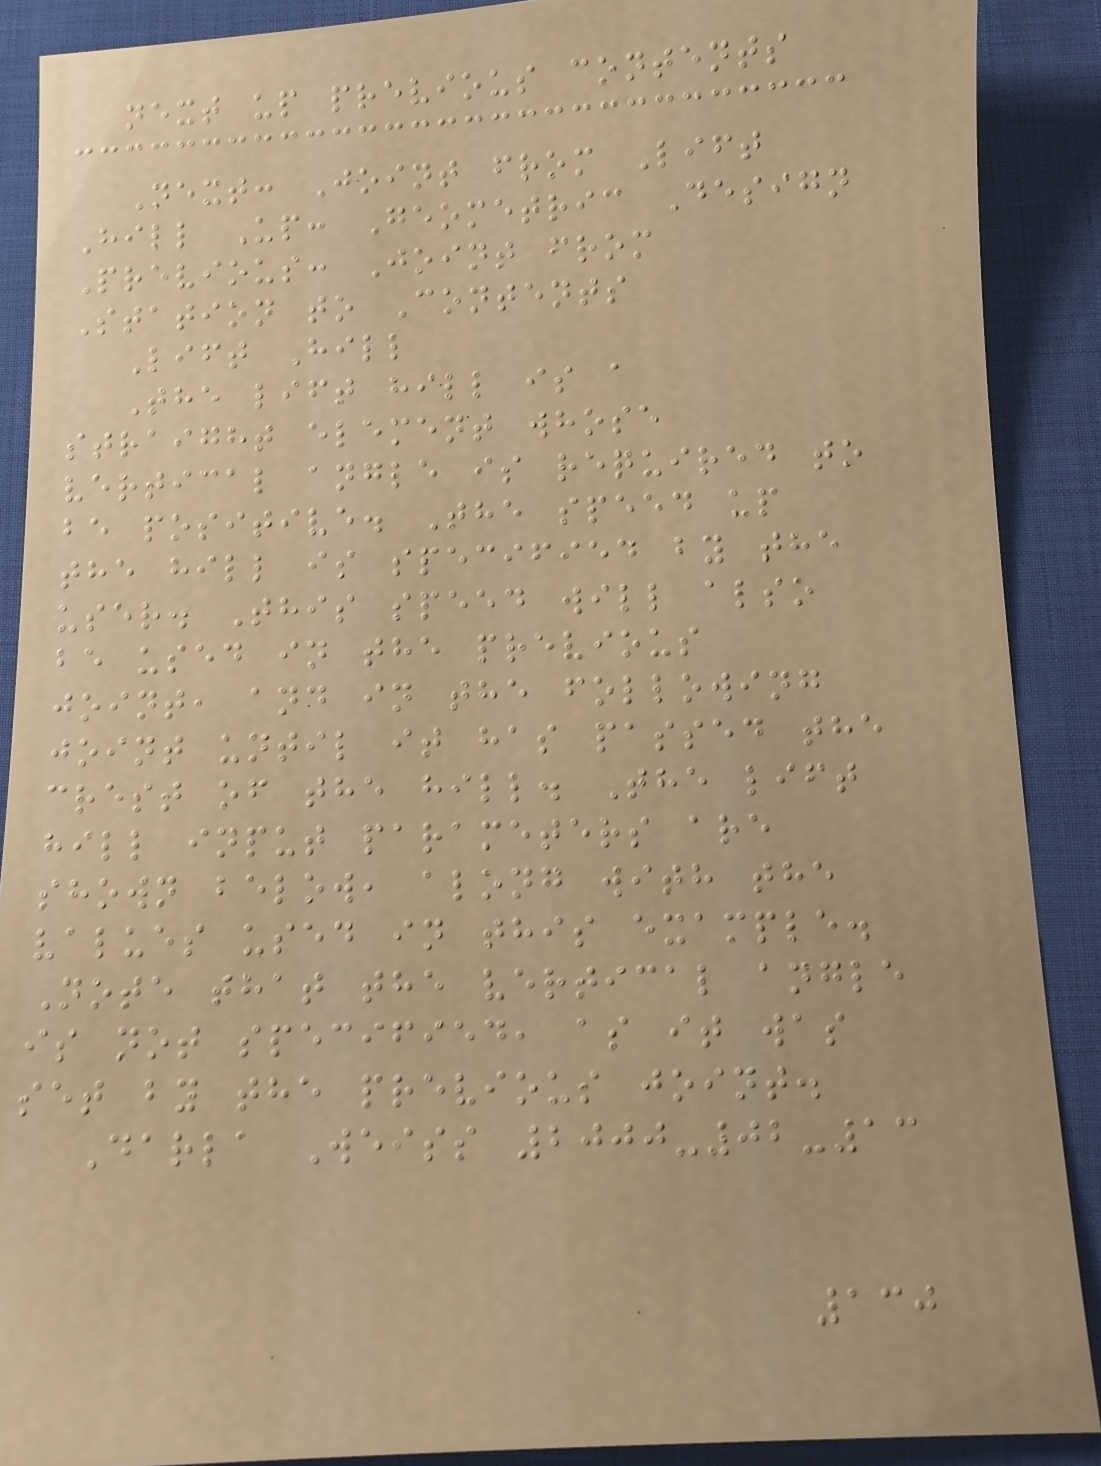next up previous contents
Next: Joint from Lift
Hill Up: Geometric Design
Previous: Joint from
Station to Contents
Lift Hill
The lift hill is a
straight element whose
vertical angle is required to
be positive. The speed up
the hill is specified by the
user. This speed will also
be used in the previous
joint, and in the following
joint until it has passed the
crest of the hill. The lift
hill input parameters are
shown below, along with the
values used in this example.
Note that the vertical angle
is not specified, as it was
set by the previous joint.
Darla Weiss 2000-02-13
130
